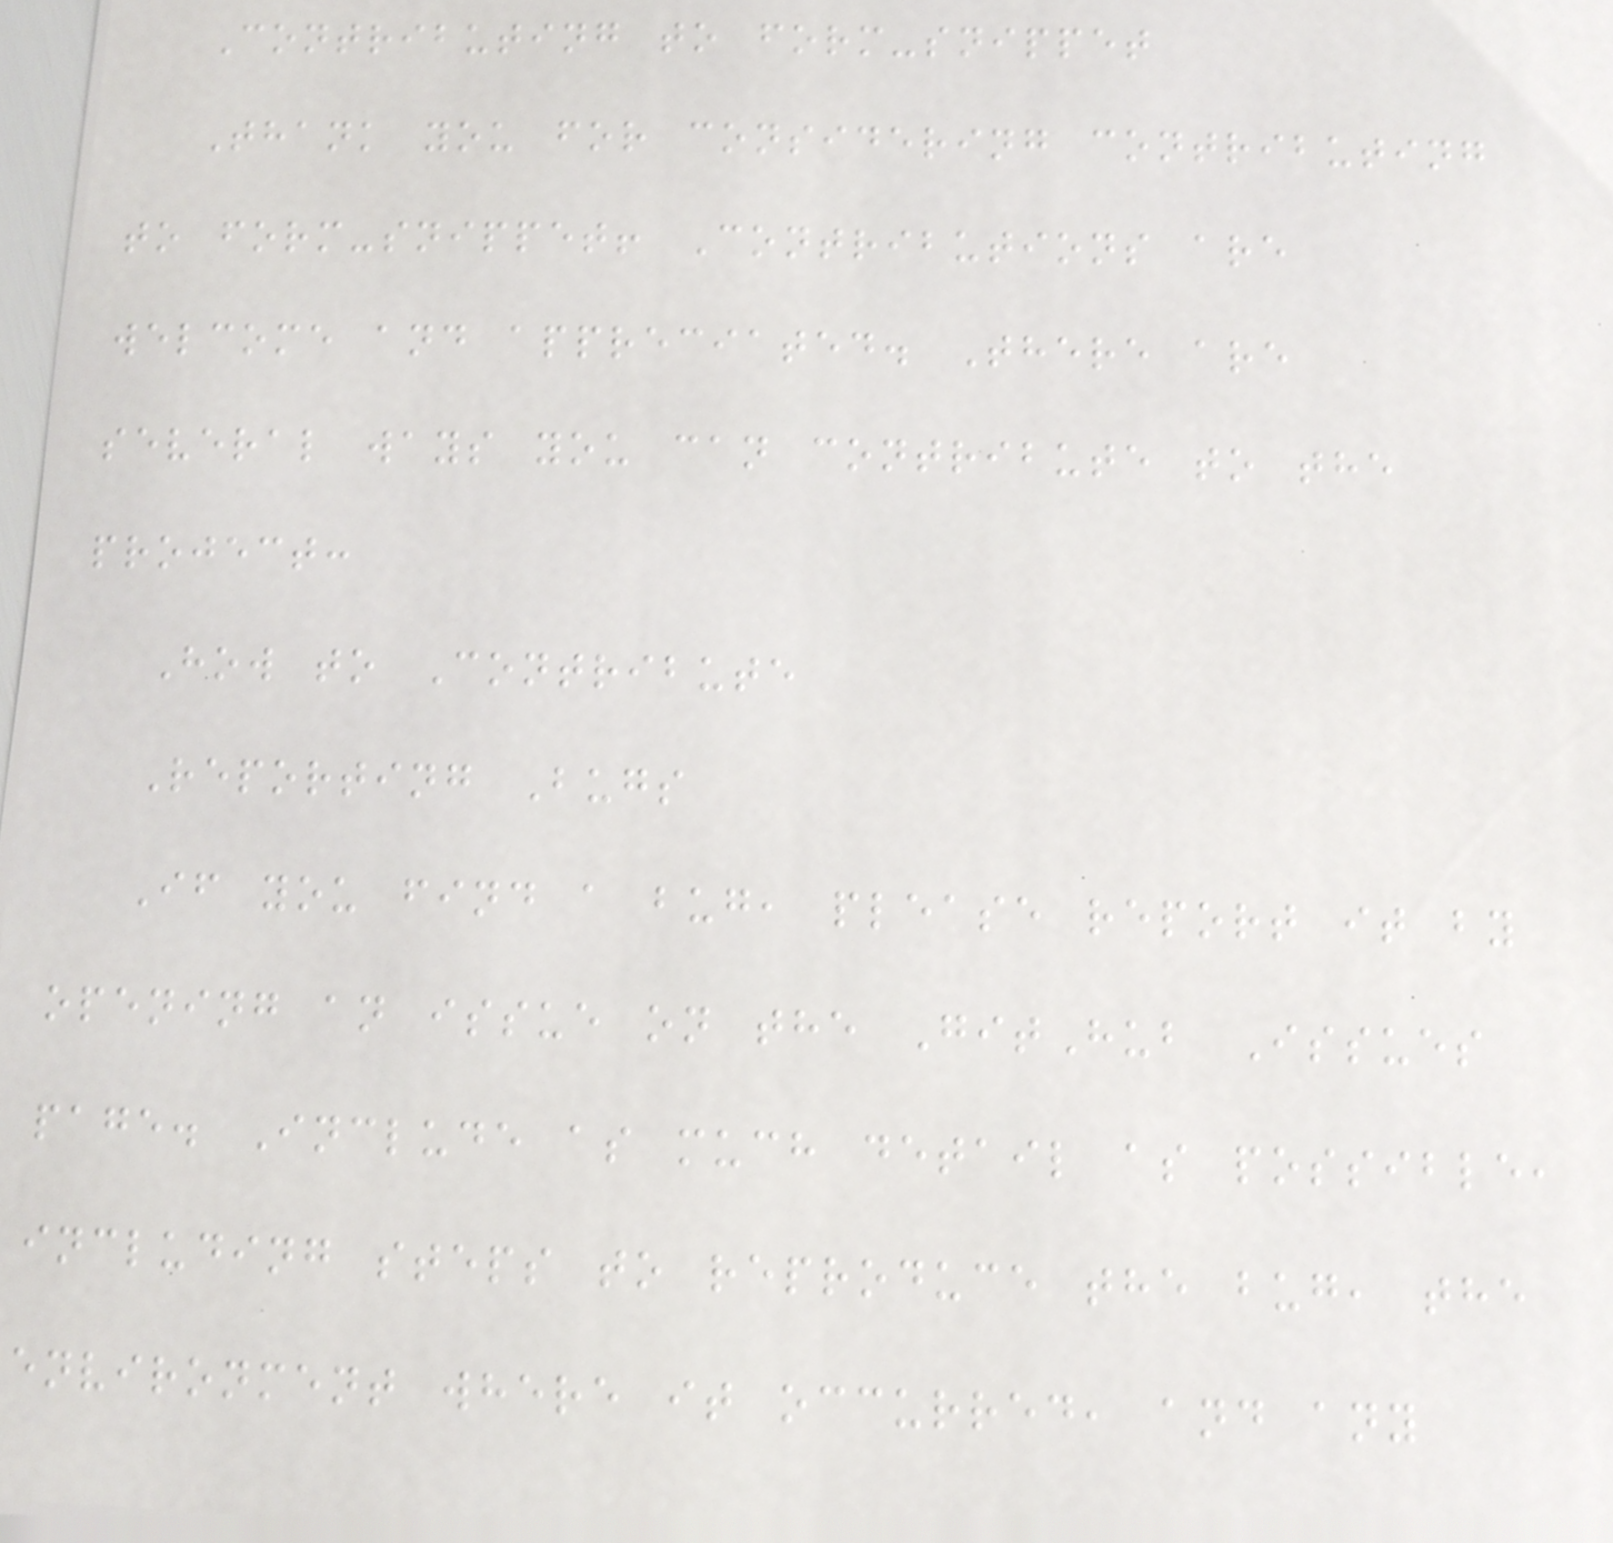Contributing to form-snippet
Thank you for considering contributing
to form-snippet! Contributions are
welcome and appreciated. There are
several ways you can contribute to the
project:
How to Contribute
Reporting Bugs
If you find a bug, please report it by
opening an issue on the GitHub Issues
page. Include as much detail as possible,
including steps to reproduce the bug, the
environment where it occurred, and any
